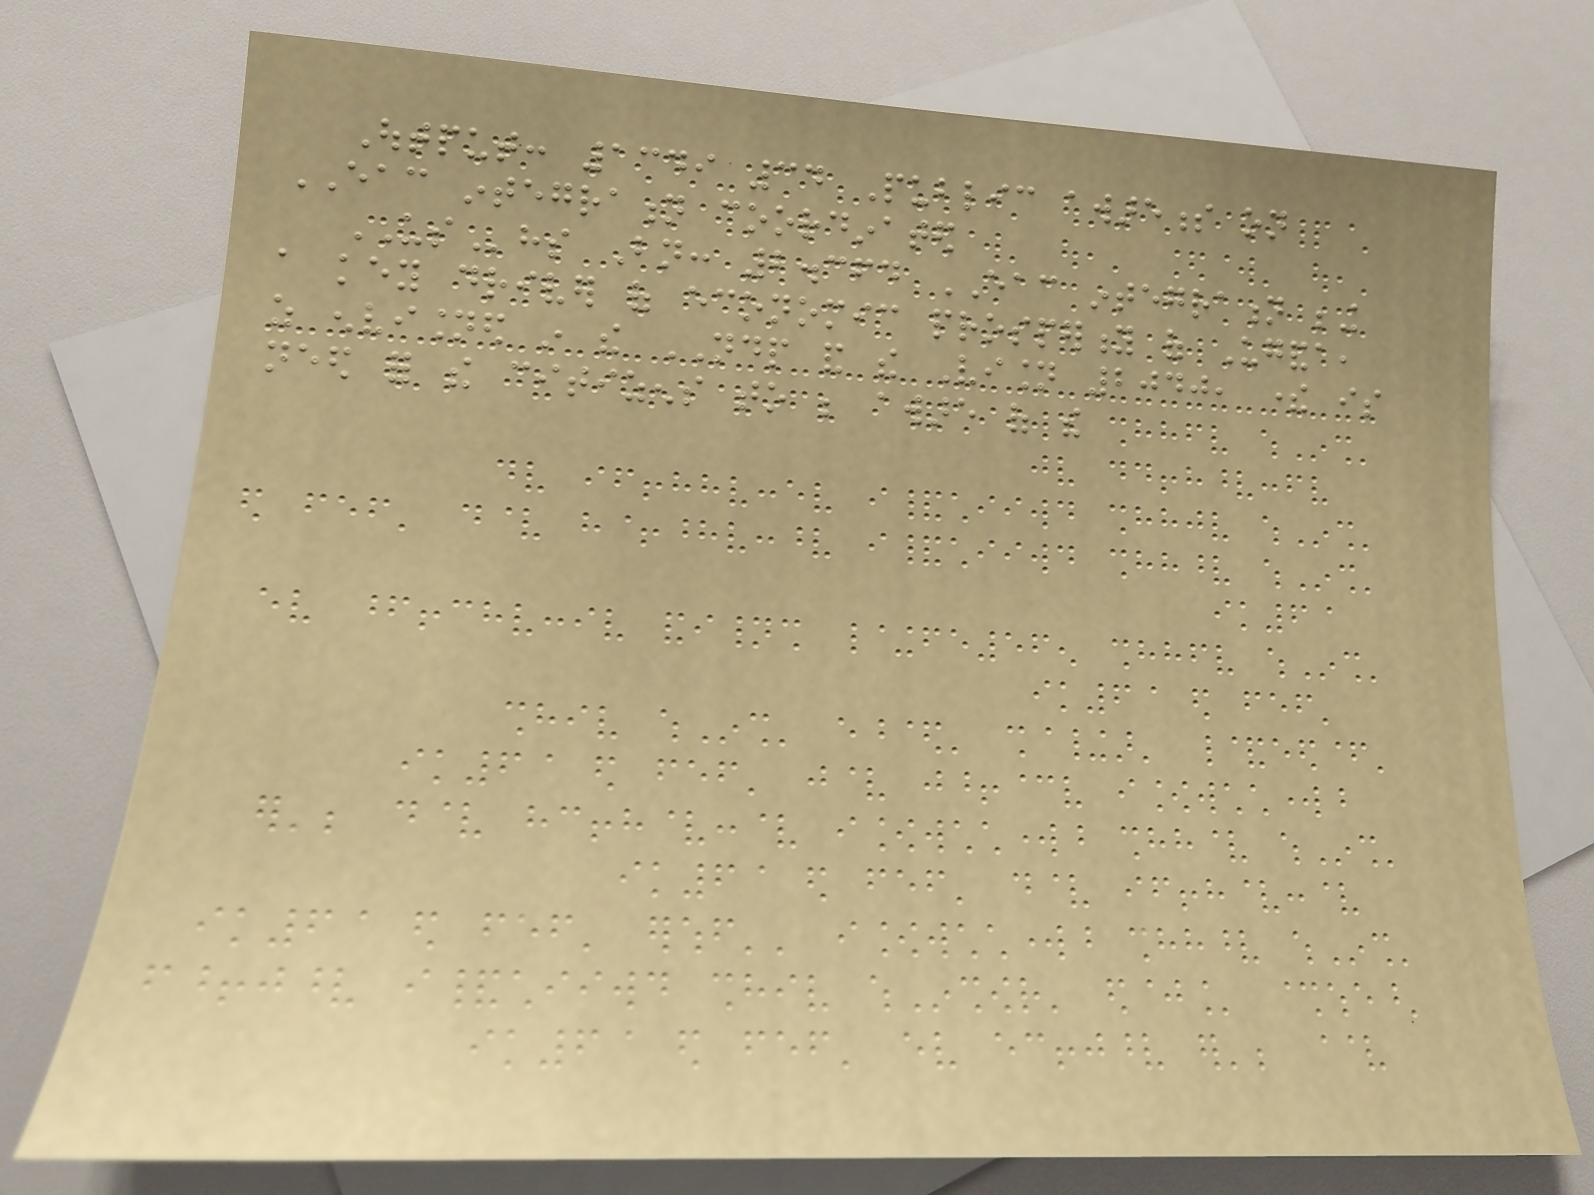Output: 1349 34 Public awareness on
EAC integration coordinated
UShs Bn: 2.364 EAC integration being
a key driver of economic prosperity of Uganda,
as envisioned in the NDP and the Vision 2040, there is
need for the citizens to be aware of the
